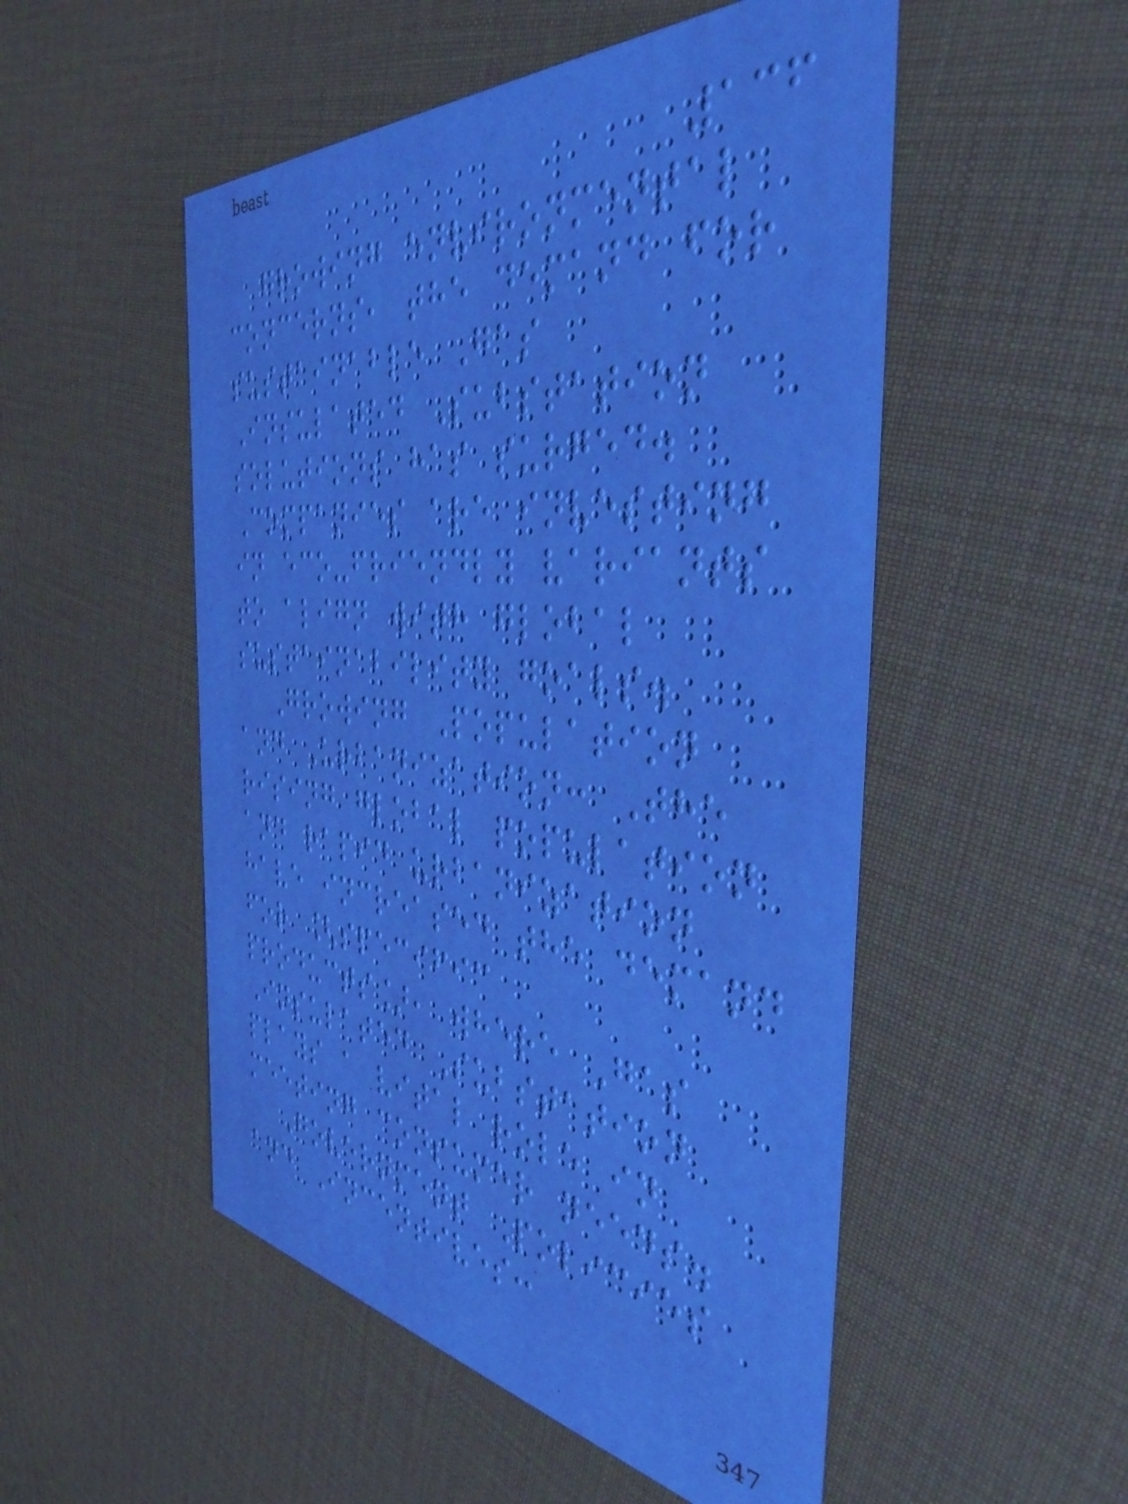136
growing environmental
concerns, the demand for
sustainable Gas
Insulated Substation
solutions has surged.
Companies are investing
in eco-friendly variants
to align with global
sustainability goals.
Growing Population
and Urbanization: The
rising global population
and rapid urbanization
have increased the demand
for [specific
products], where Gas
Insulated Substation
plays a vital role in
meeting consumer needs.
Government Policies
and Incentives:
